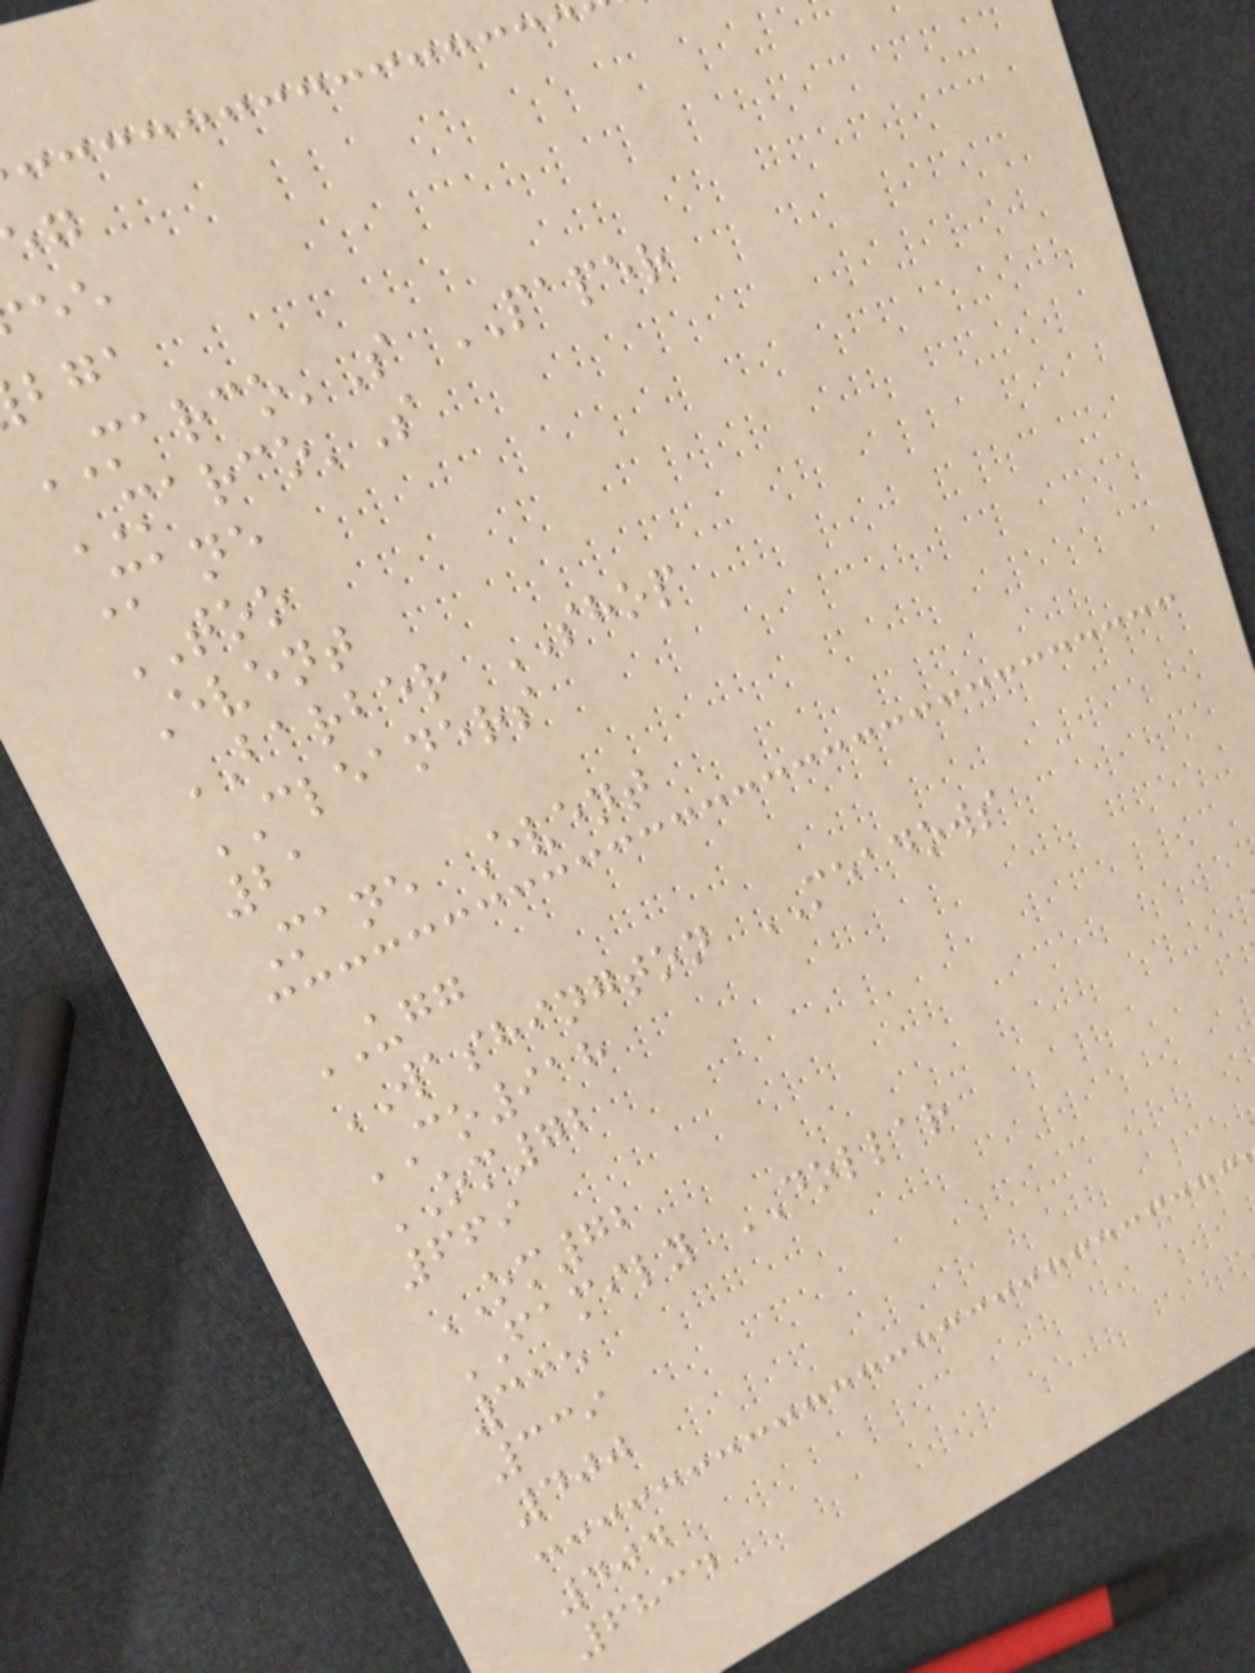MARCO'S PAPER
MARCO'S
Mane
TOO
Event
BARBER SHOP
CLEANERS
21
Mane Event
UGG
WASHINGTON MEADOWS
CO918
OM72
669
OM72
FAMILY DOLLAR
335
339
400
404
6834
